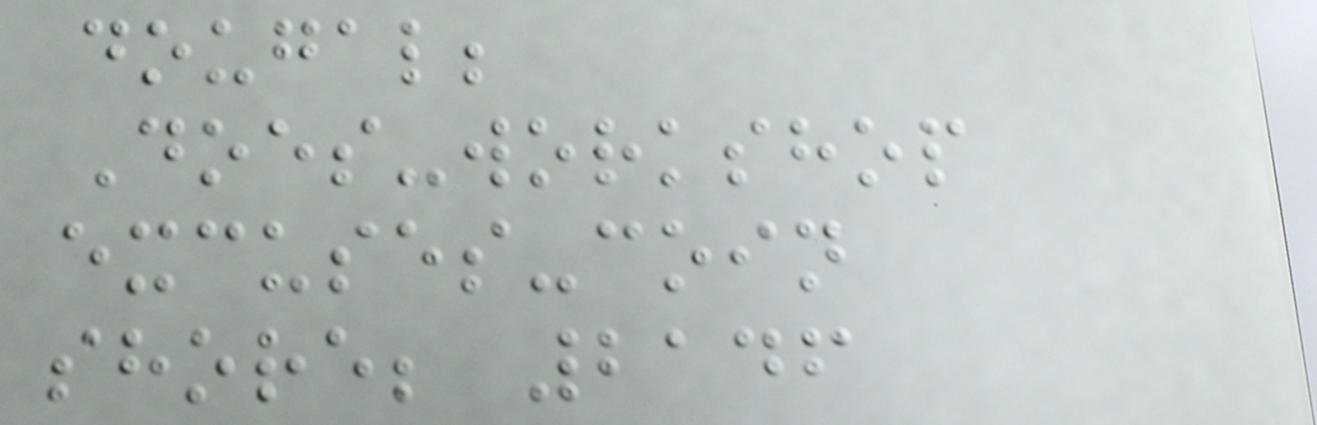dougal;
Does-workshop
excuses-coin
shore; 2146
